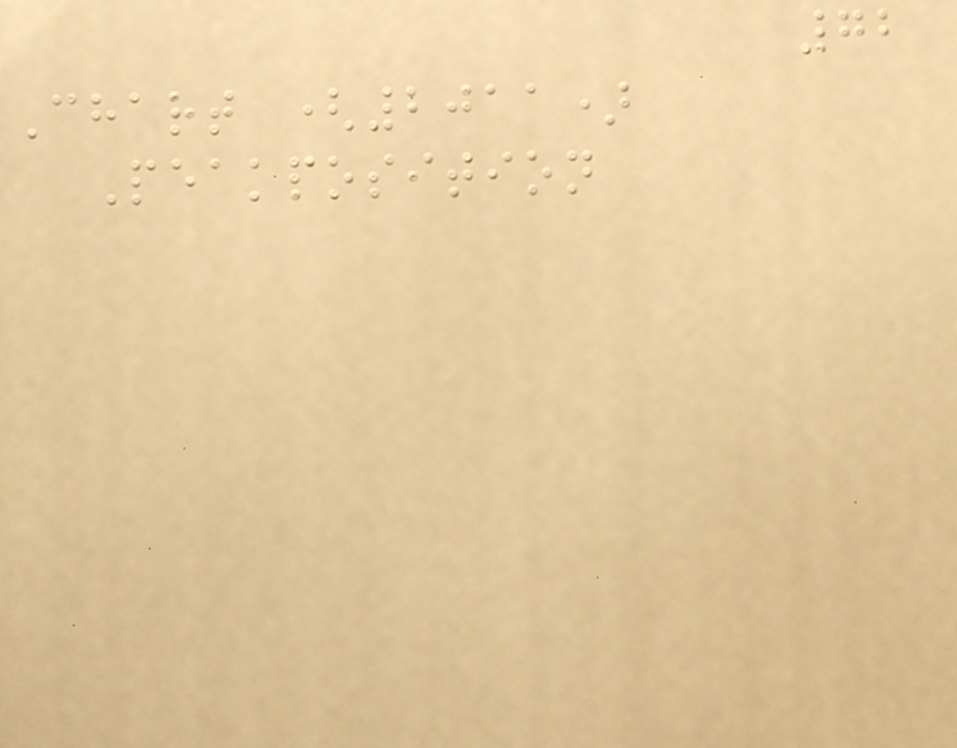72
Chart (2011)
Peakposition
